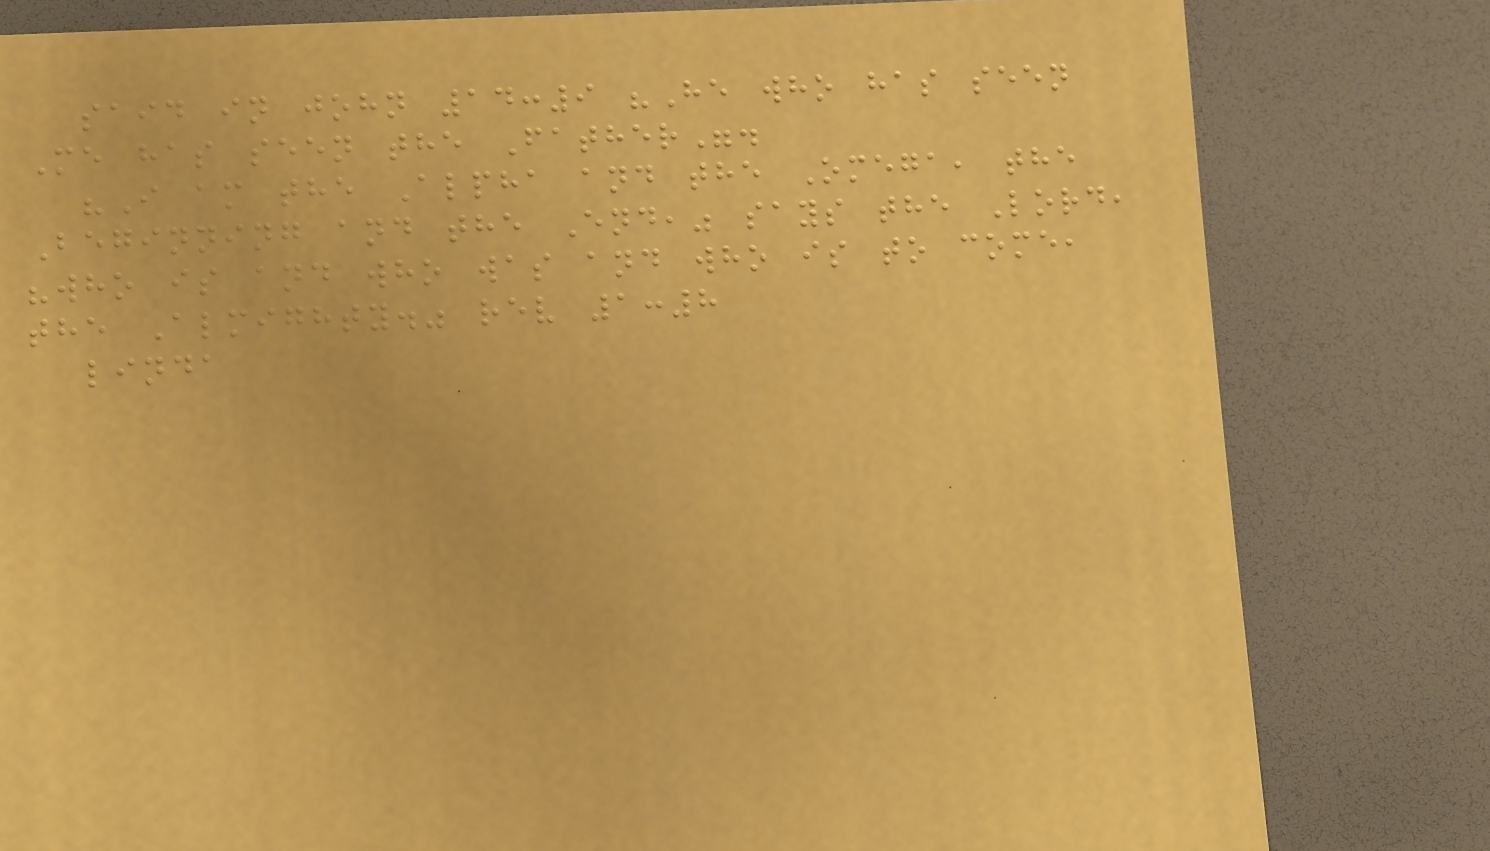said in john 14:9 "He who has seen
Me has seen the Father".
"I am the Alpha and the Omega, the
Beginning and the End," says the Lord,
"who is and who was and who is to come,
the Almighty." rev 1:8
linda
